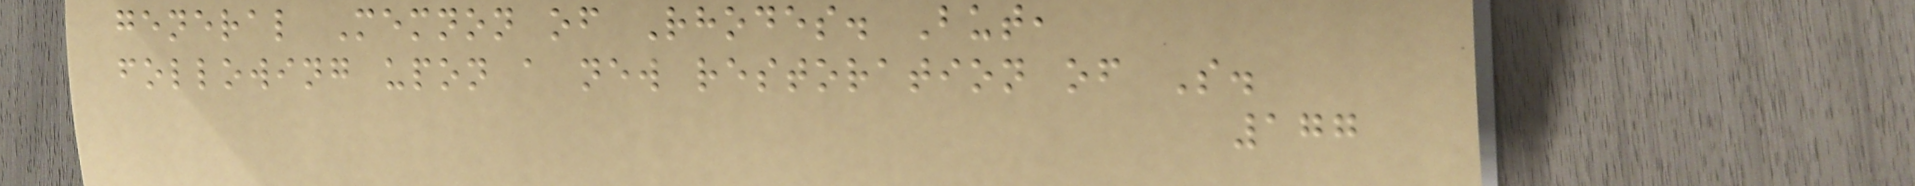general Memnon of Rhodes. But,
following upon a new restoration of S.
177
